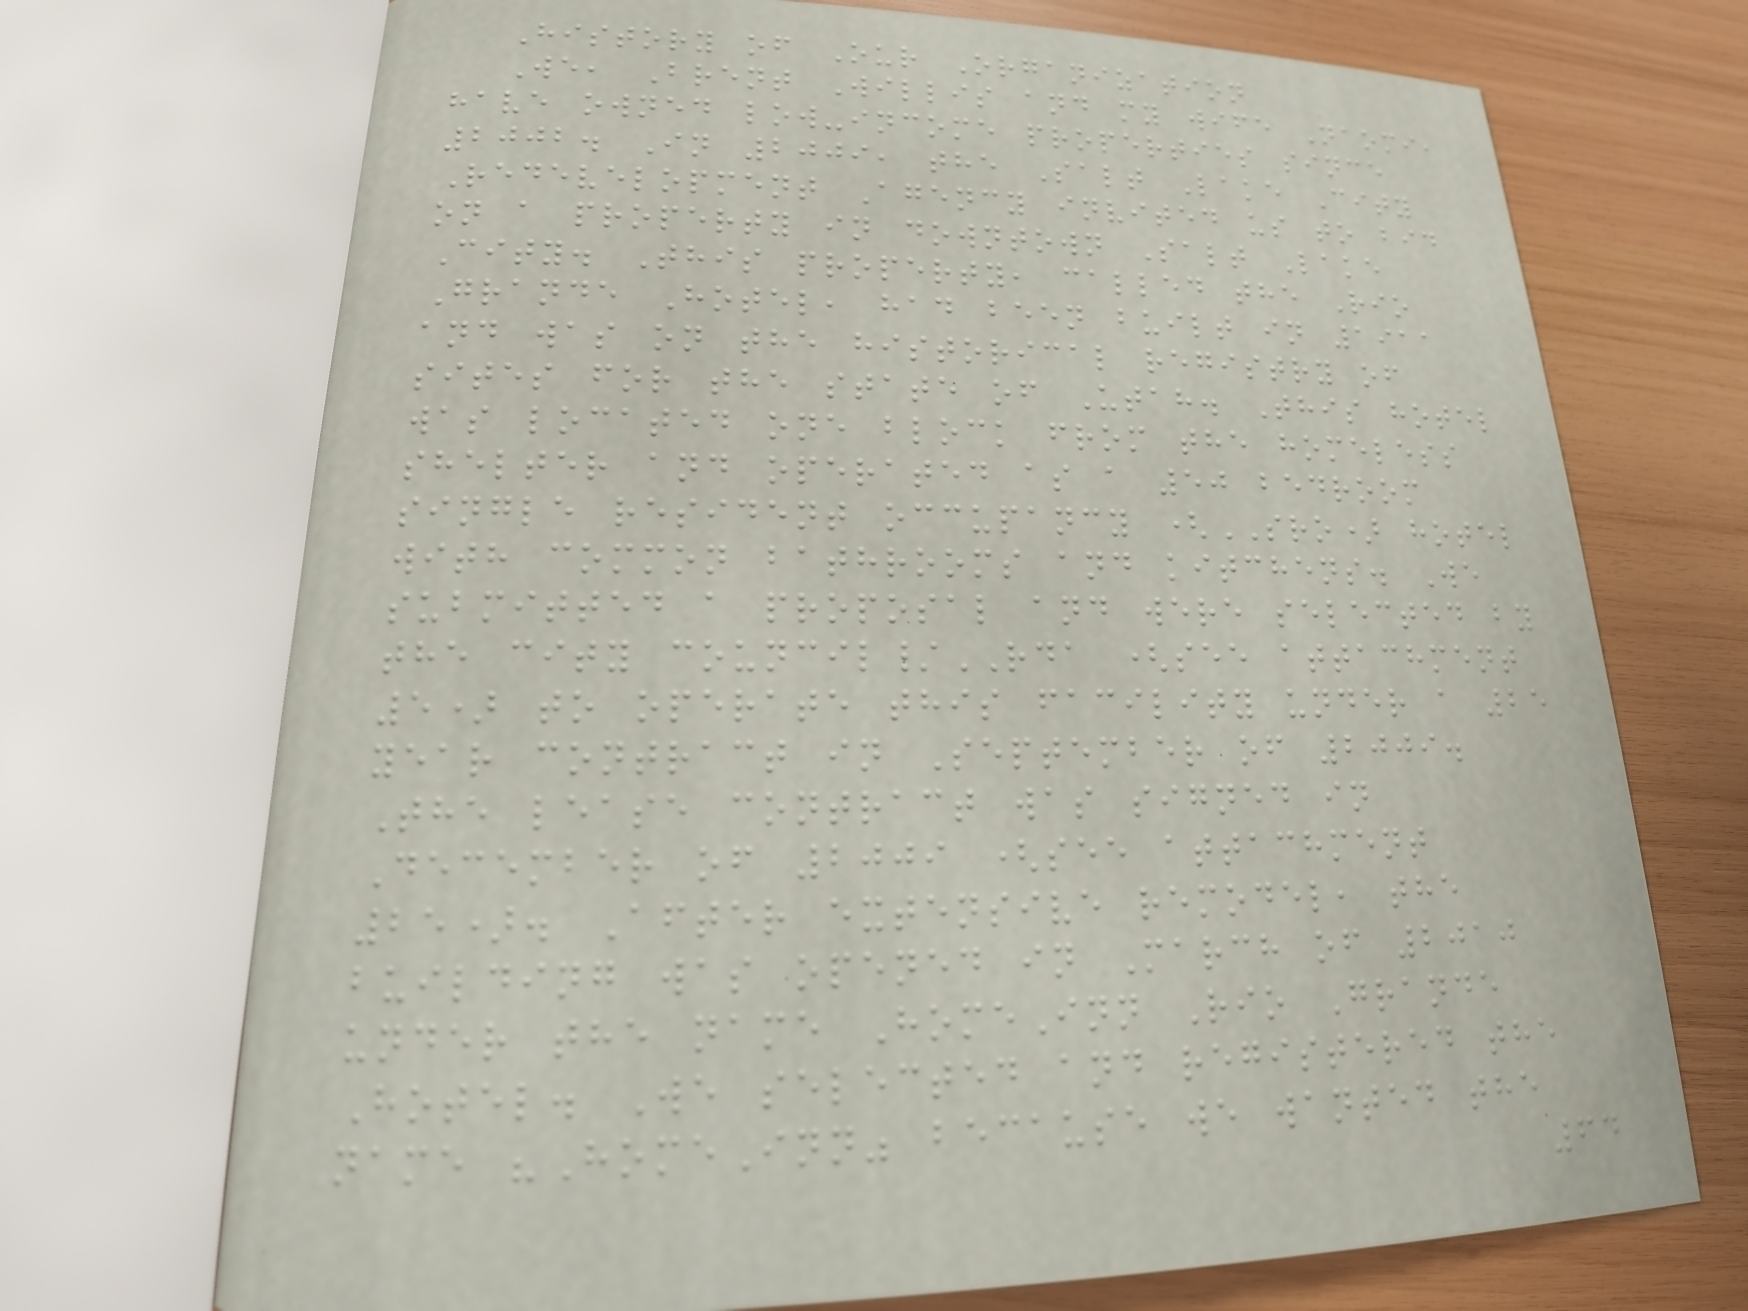History of Our Organization
We, Brent Willis and my wife Naomi,
have owned low-income properties since
2002. In 2009, the Salt Lake City
Redevelopment Agency invited us to bid
on a property in downtown Salt Lake
City. This property, called the Rio
Grande Hotel, had been built in 1911
and was on the historical registry of
sites for the state of Utah. This hotel
was located one block from the homeless
shelter and operated as a 50 bedroom
single resident occupancy (SRO) hotel
with common bathrooms and kitchens. We
submitted a proposal and were selected by
the city council/RDA (see attachment
5) to operate this facility under a 25
year contract in September of 2009.
The lease contract was signed in
December of 2009 (see attachment
25). After extensive remodel, the
building was opened in March of 2010
under the name HomeInn Rio Grande
Hotel. We selected and registered the
name "HomeInn" because we wanted the
64
